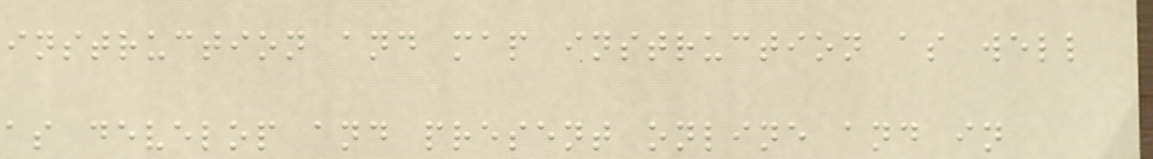instruction and map instruction as well
as develop and present online and in
